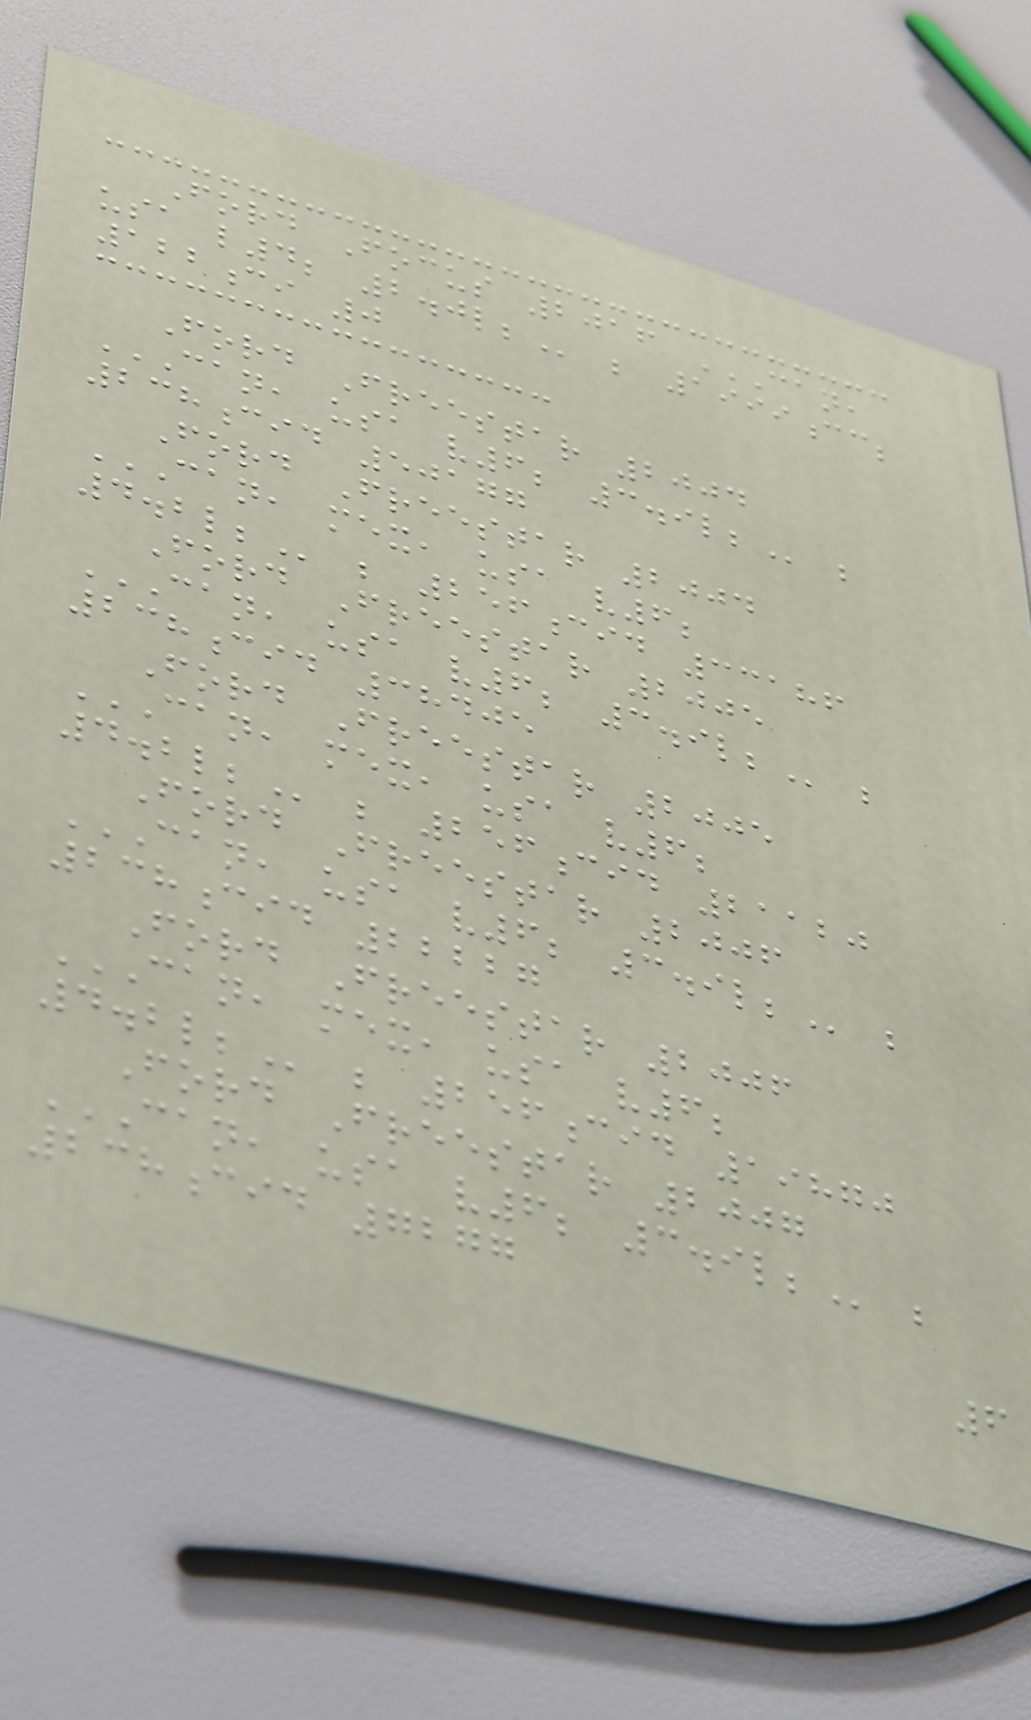Ford Focus 2016 CAN,
USA L4; 2.0L; ; 1999cc;
122ci 0
Ford Freestar 2004
CAN, USA V6; 3.9L; ;
238cid 50177
Ford Freestar 2004
CAN, MEX, USA V6;
4.2L; ; 256cid 33186
Ford Freestar 2005
CAN, USA V6; 3.9L; ;
238cid 38405
Ford Freestar 2005
CAN, MEX, USA V6;
4.2L; ; 256cid 21120
Ford Freestar 2006
CAN, USA V6; 3.9L; ;
238cid 22227
Ford Freestar 2006
CAN, MEX, USA V6;
4.2L; ; 256cid 19870
Ford Freestar 2007
CAN, USA V6; 3.9L; ;
238cid 7277
6
